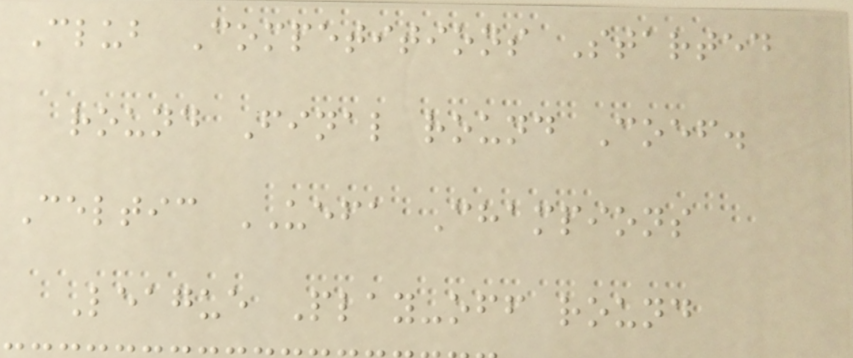Club Competitions Started
round Final round Coef.
Celtic UEFA Champions
League Play-off round
